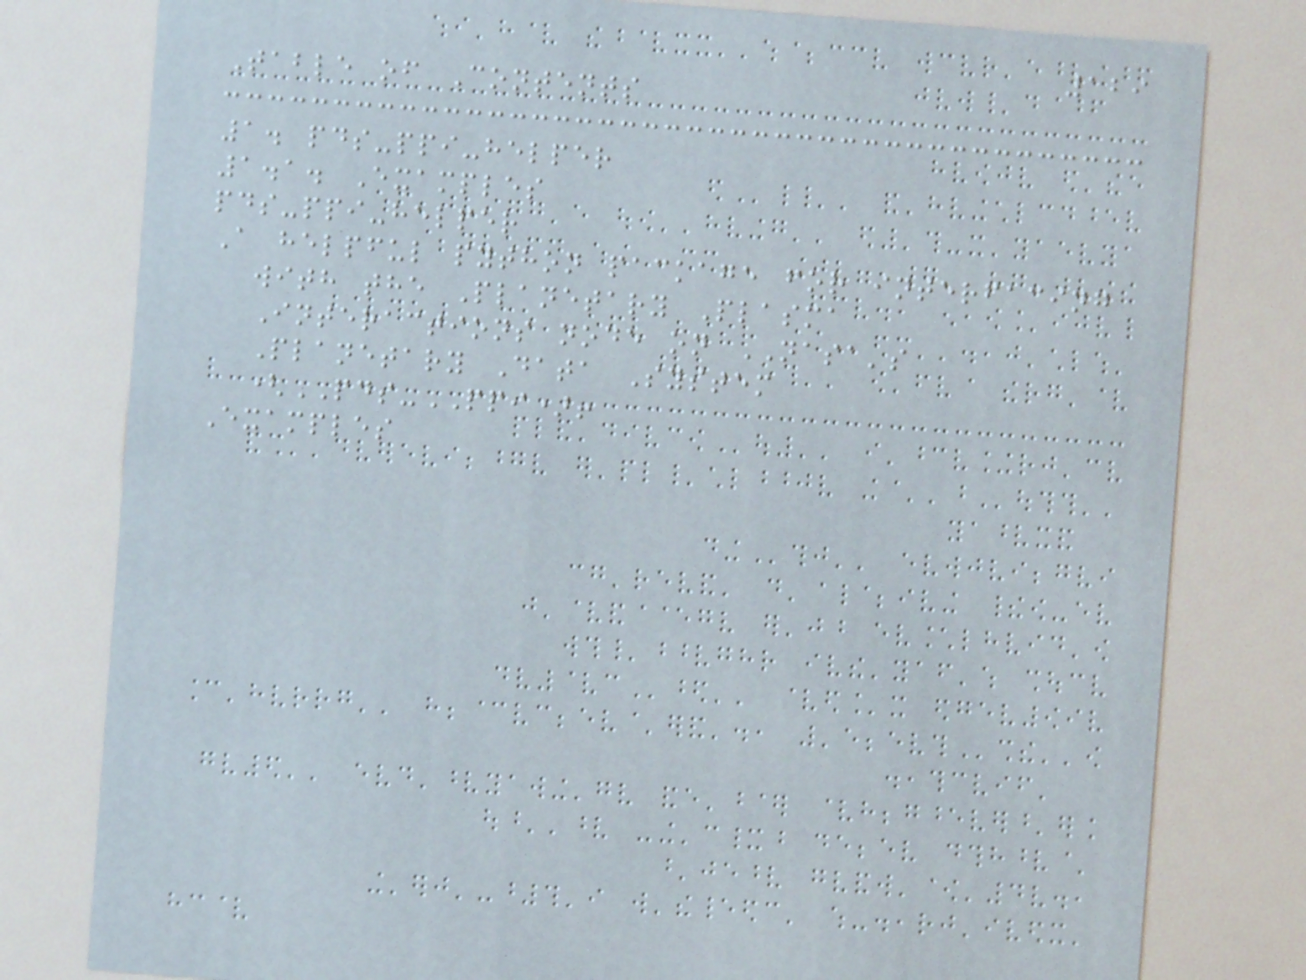129
Table of Contents
1. pds-ppi-helper
1.1. Examples
pds-ppi-helper
A helpful python package for interfacing
with the Planetary Plasma
Interactions node on NASA's
Planetary Data System
(PDS-PPI)!
Examples
